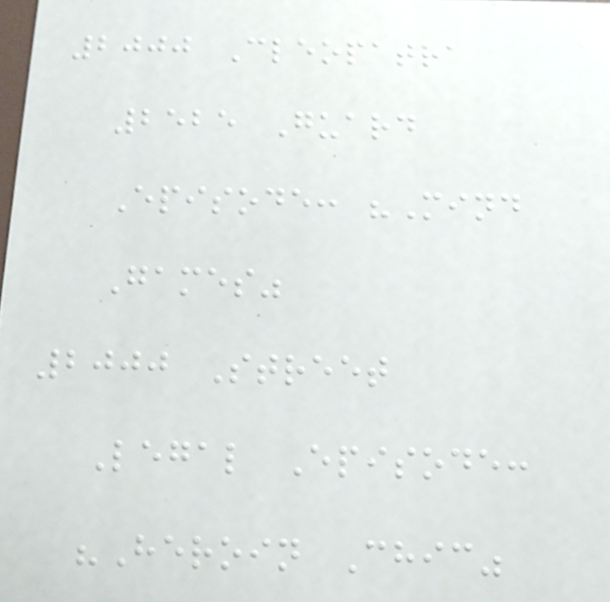2000 Cleopatra
2525 Guard
Episode: "Mind
Games"
2000 Street
Legal Episode:
"Heroin Chic"
